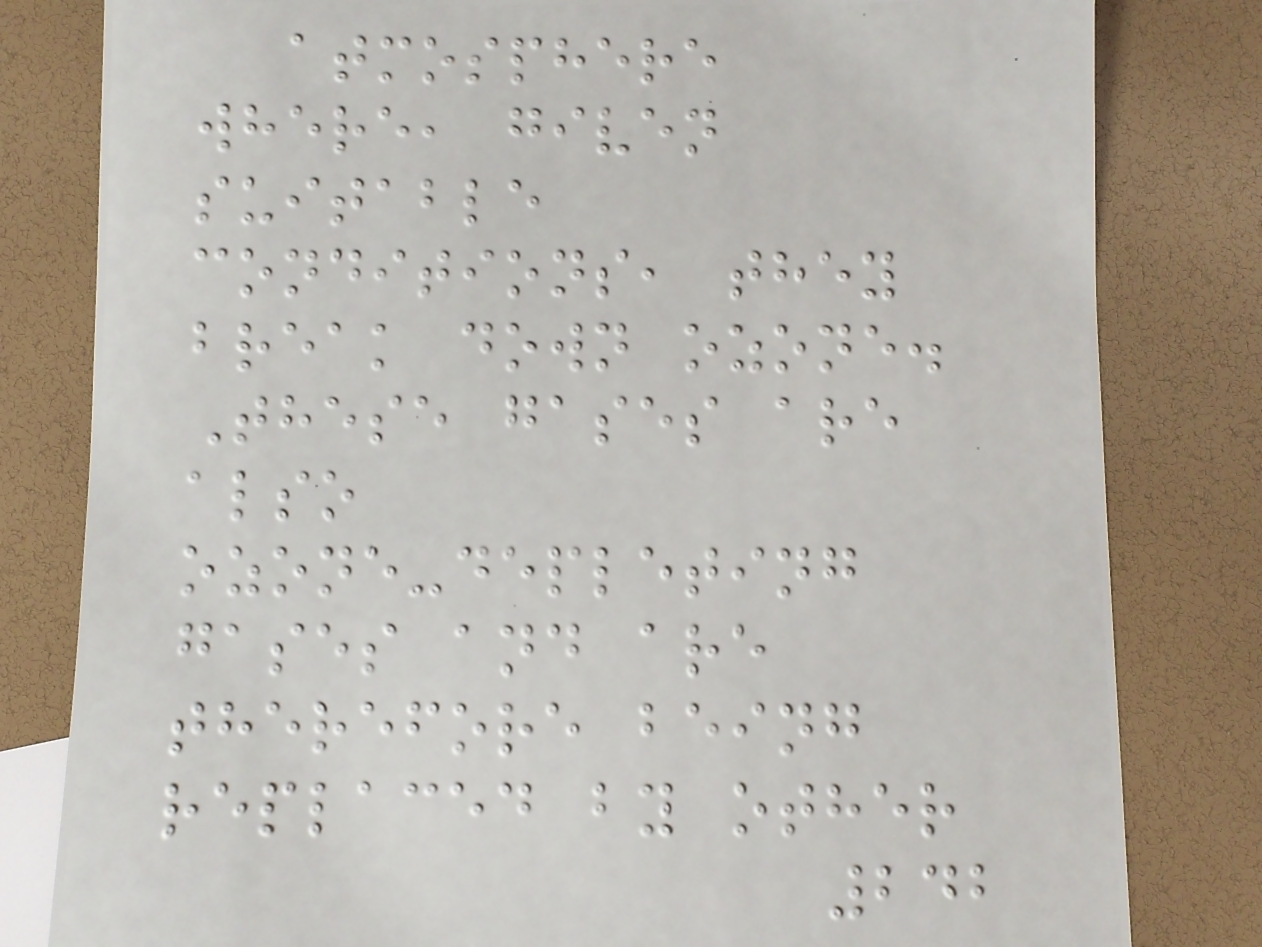atmosphere
where, given
suitable
conditions, they
break down ozone.
These gases are
also
ozone-depleting
gases and are
therefore being
replaced by other
242
